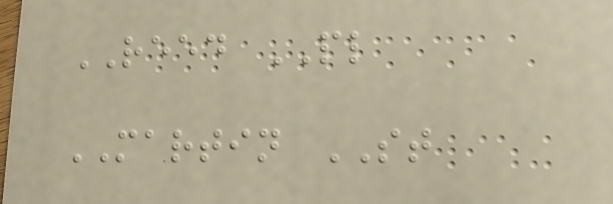REED PL
MARTIN ST
